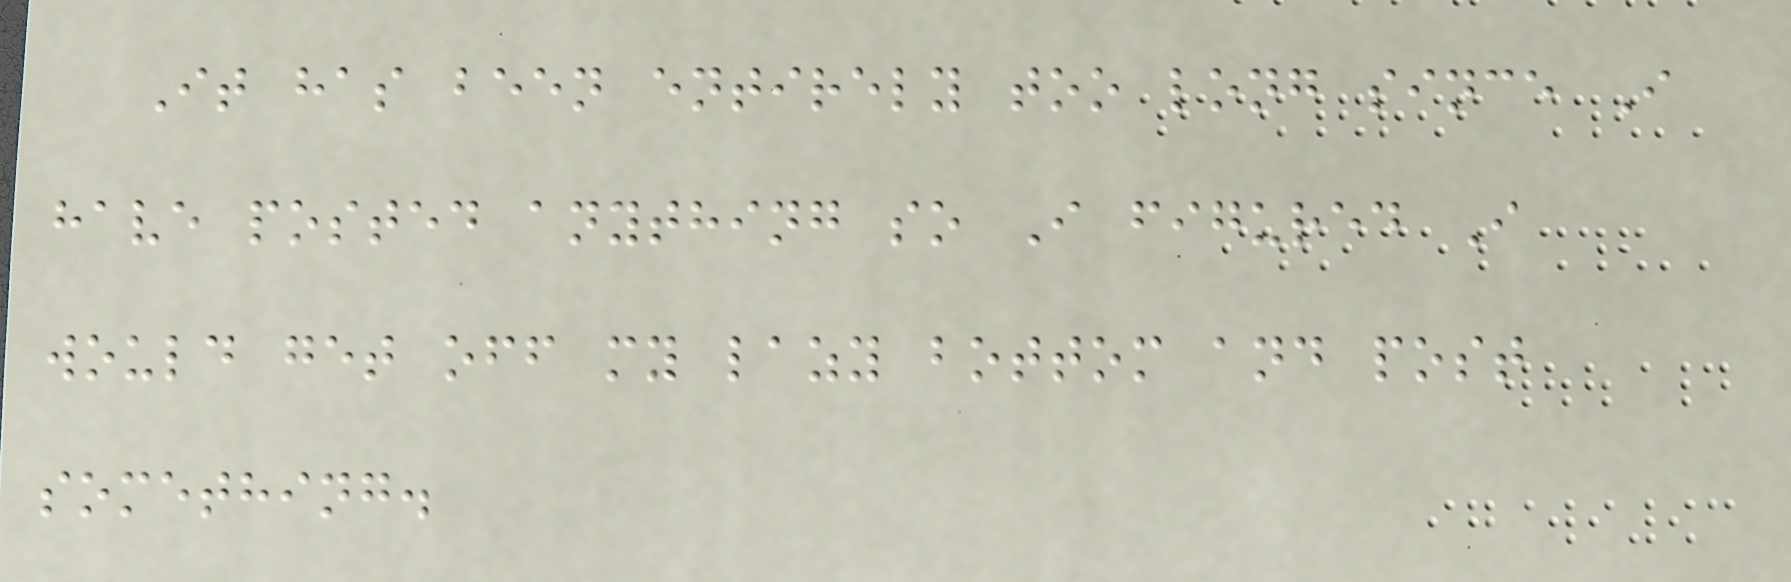It has been entirely too long since I
have posted anything so I figured I
would get off my lazy bottom and post
something.
